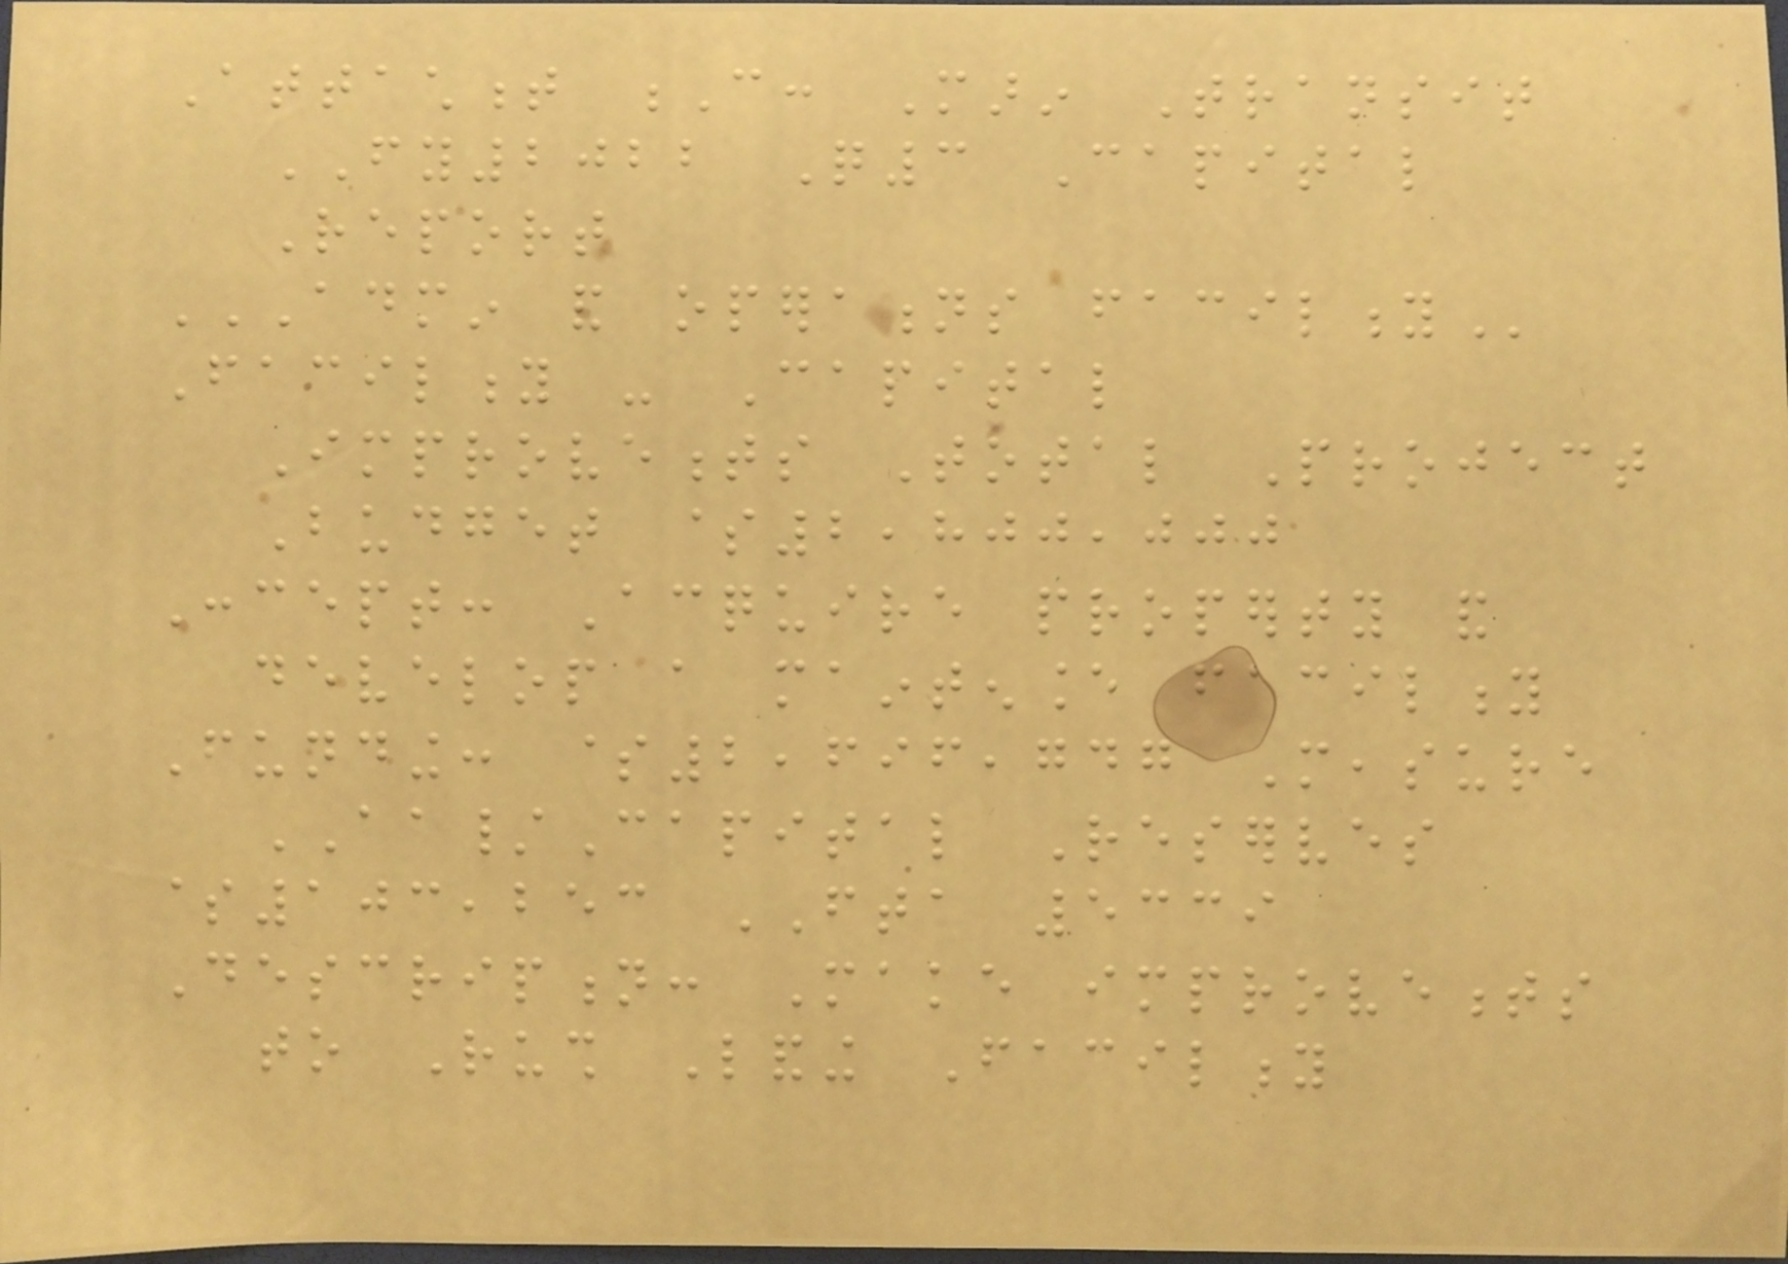Attachment C: Marin Transit
FY2022 Q3 Capital
Report
ADMIN AND OPERATIONS FACILITY
Facility - Capital
Improvements Total Project
Budget $2,800,000
Concept: Acquire property and
develop a maintenance facility
Funding: $2,696,747 Measure
AA/Capital Reserves
$103,253 FTA 5339
Description: Make improvements
to Rush Landing Facility
